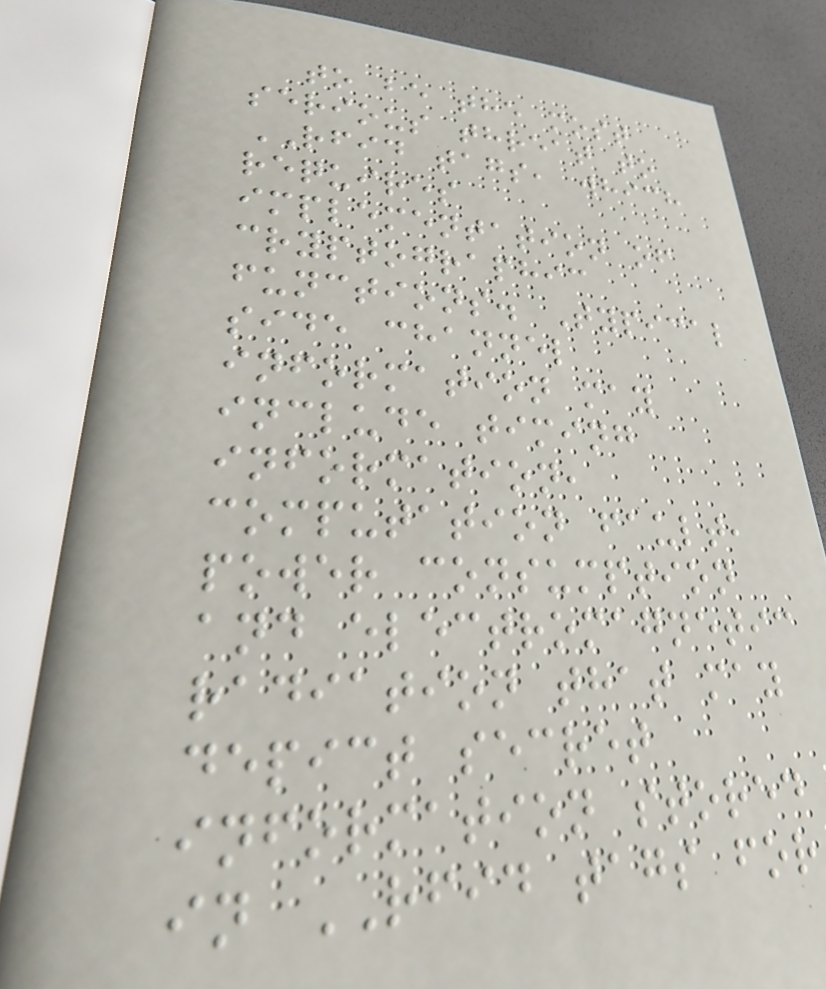to be the most
serious threat to
RFID tags, which
requires
implementation of
cryptographic
functions. Typical
side channel
information may
include timing
information,
computation fault,
power consumption
and electromagnetic
radiation that may
depict secret
information stored
in RFID tags for
